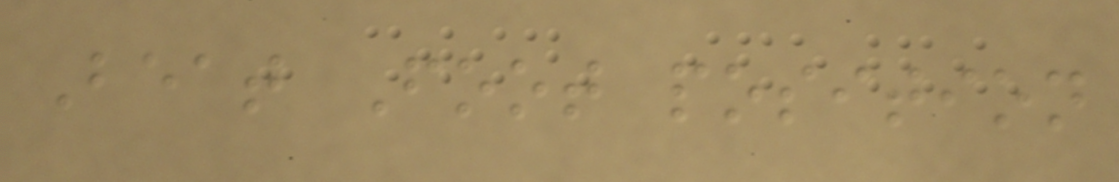Beat Foot position
